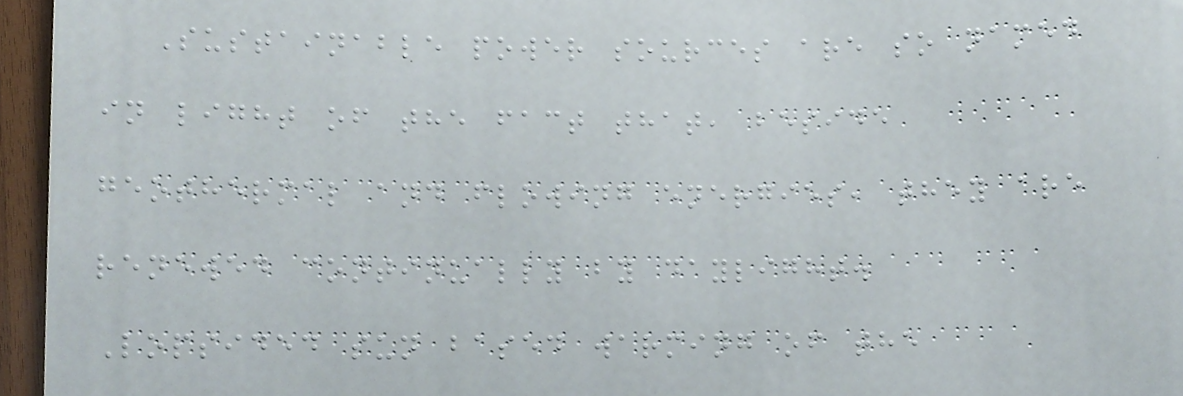Sustainable power sources are so named
in light of the fact that, beside
geothermal and flowing energies, they are
renewed continually by daylight.
Lopsided sun based warming of the
